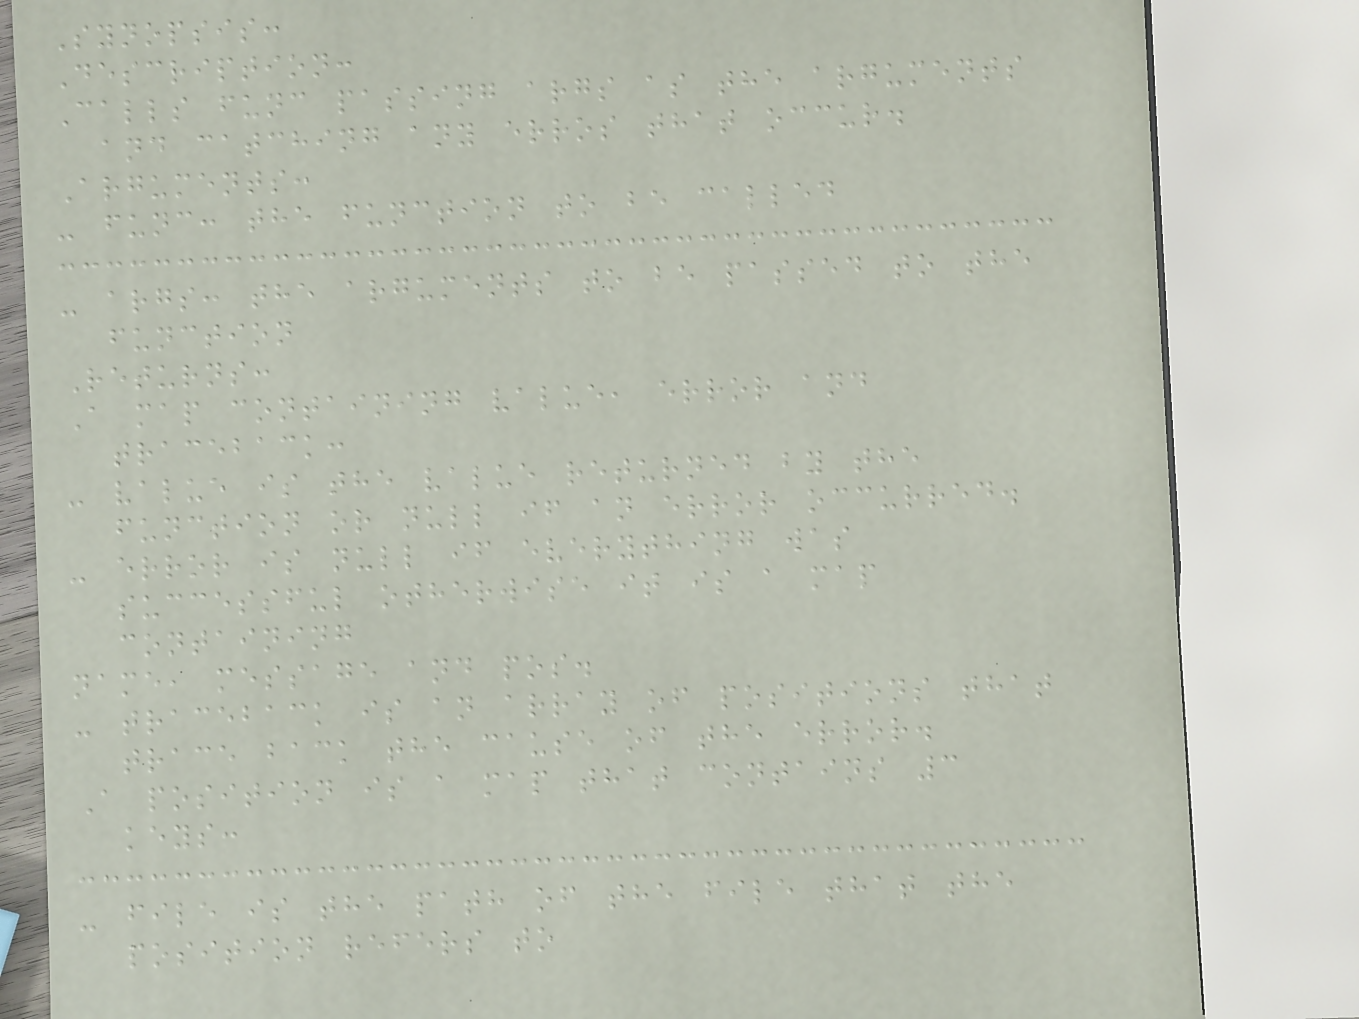Synopsis:
Description:
Calls func passing args as the arguments
and catching any erros that occur.
Arguments:
- func: the function to be called
- args: the arguments to be passed to the
function
Returns:
A map containing value, error and
traceback:
- value is the value returned by the
function or null if an error occurred.
- error is null if everything was
successful otherwise it is a map
containing
name, message and pos.
- traceback is an array of positions that
trace back the cause of the error.
A position is a map that contains 3
keys:
- file is the path of the file that the
position refers to
